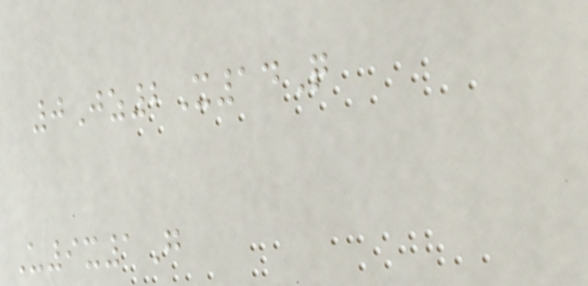0Jz2X14Q
U9x1G
